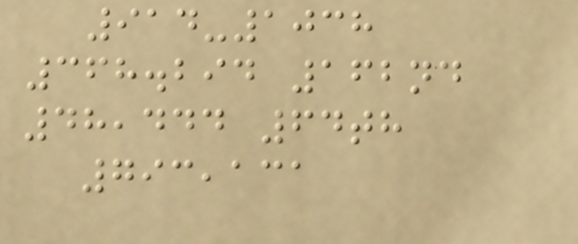914-1038
368.294 162nd
48,444 64th
793,131
